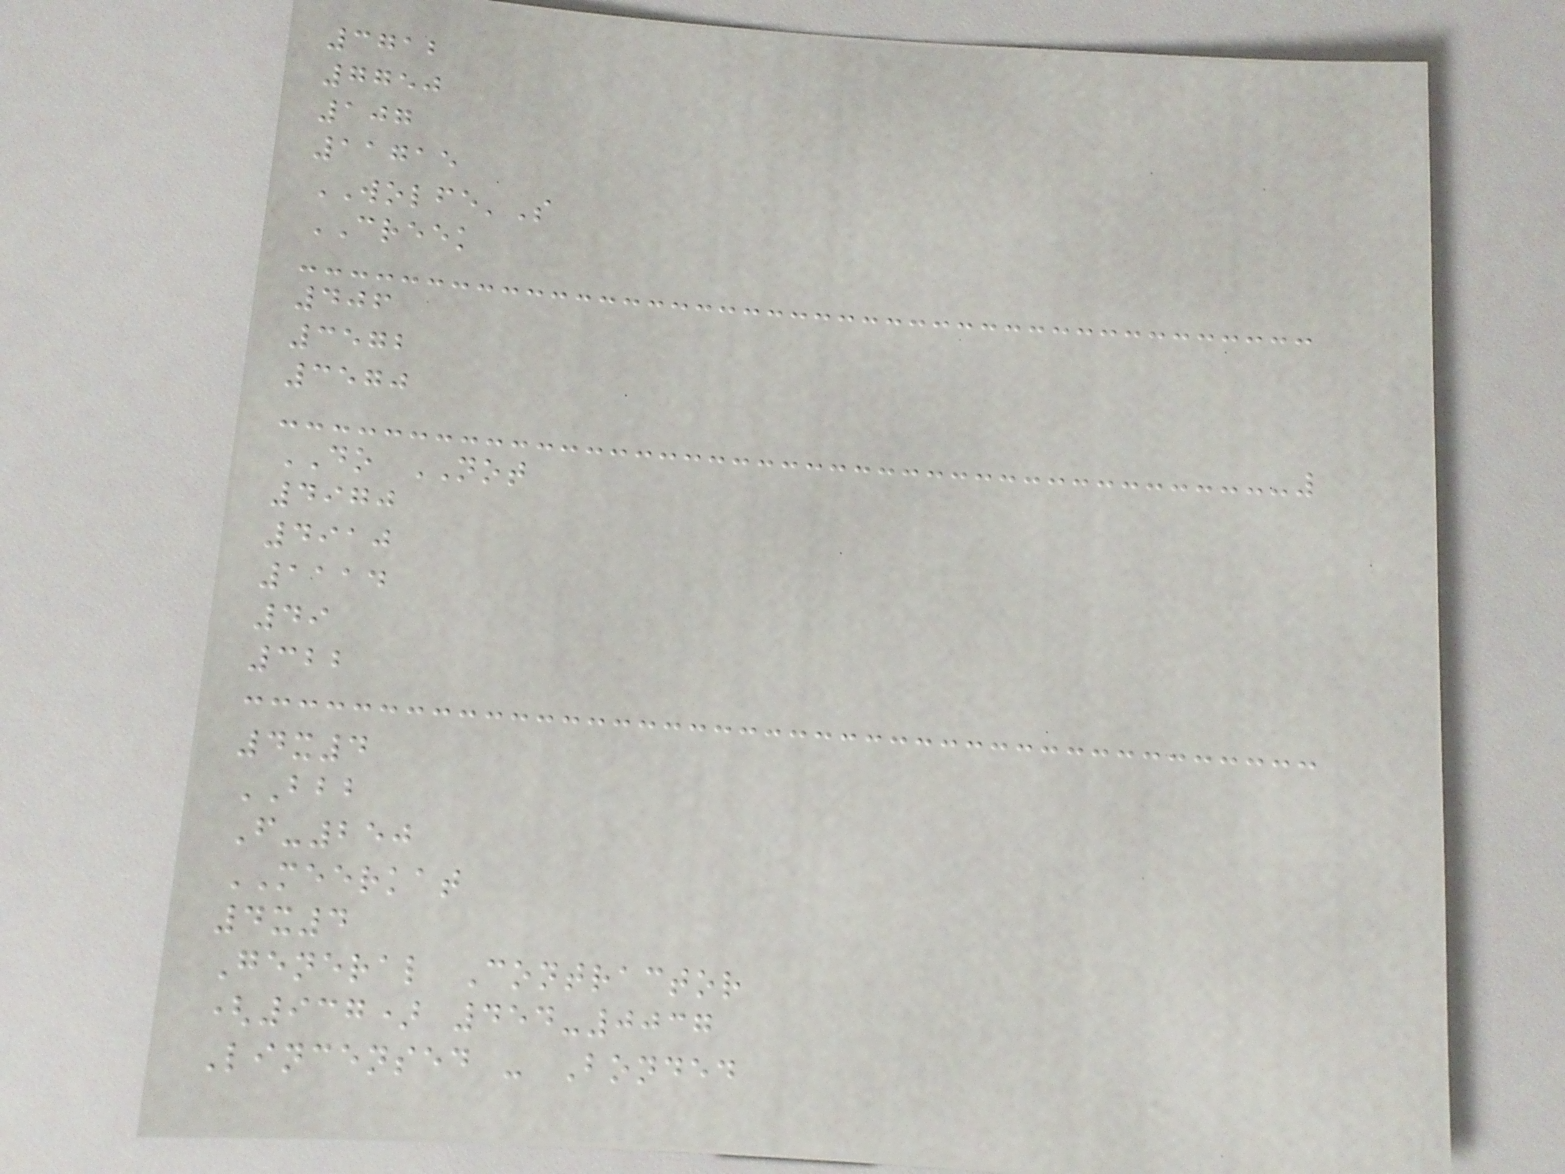3712
7750
107
11715
WOLFE'S
CREEK
406
3572
3570
DO NOT
4970
4910
1114
49
322
4x4
BBB
F-250
MEERKAT
4x4
General Contractor
(937) 454-0037
Lincensed - Bonded
